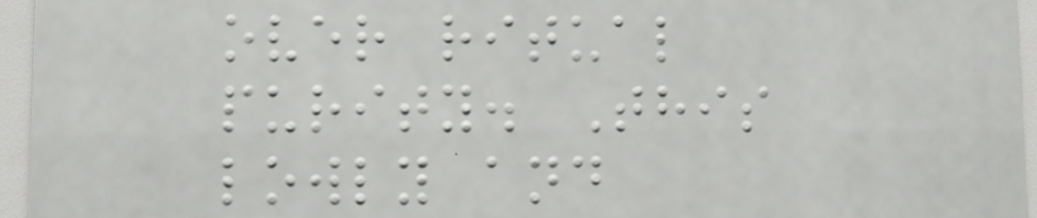over ritual
purity. This
lowly and
